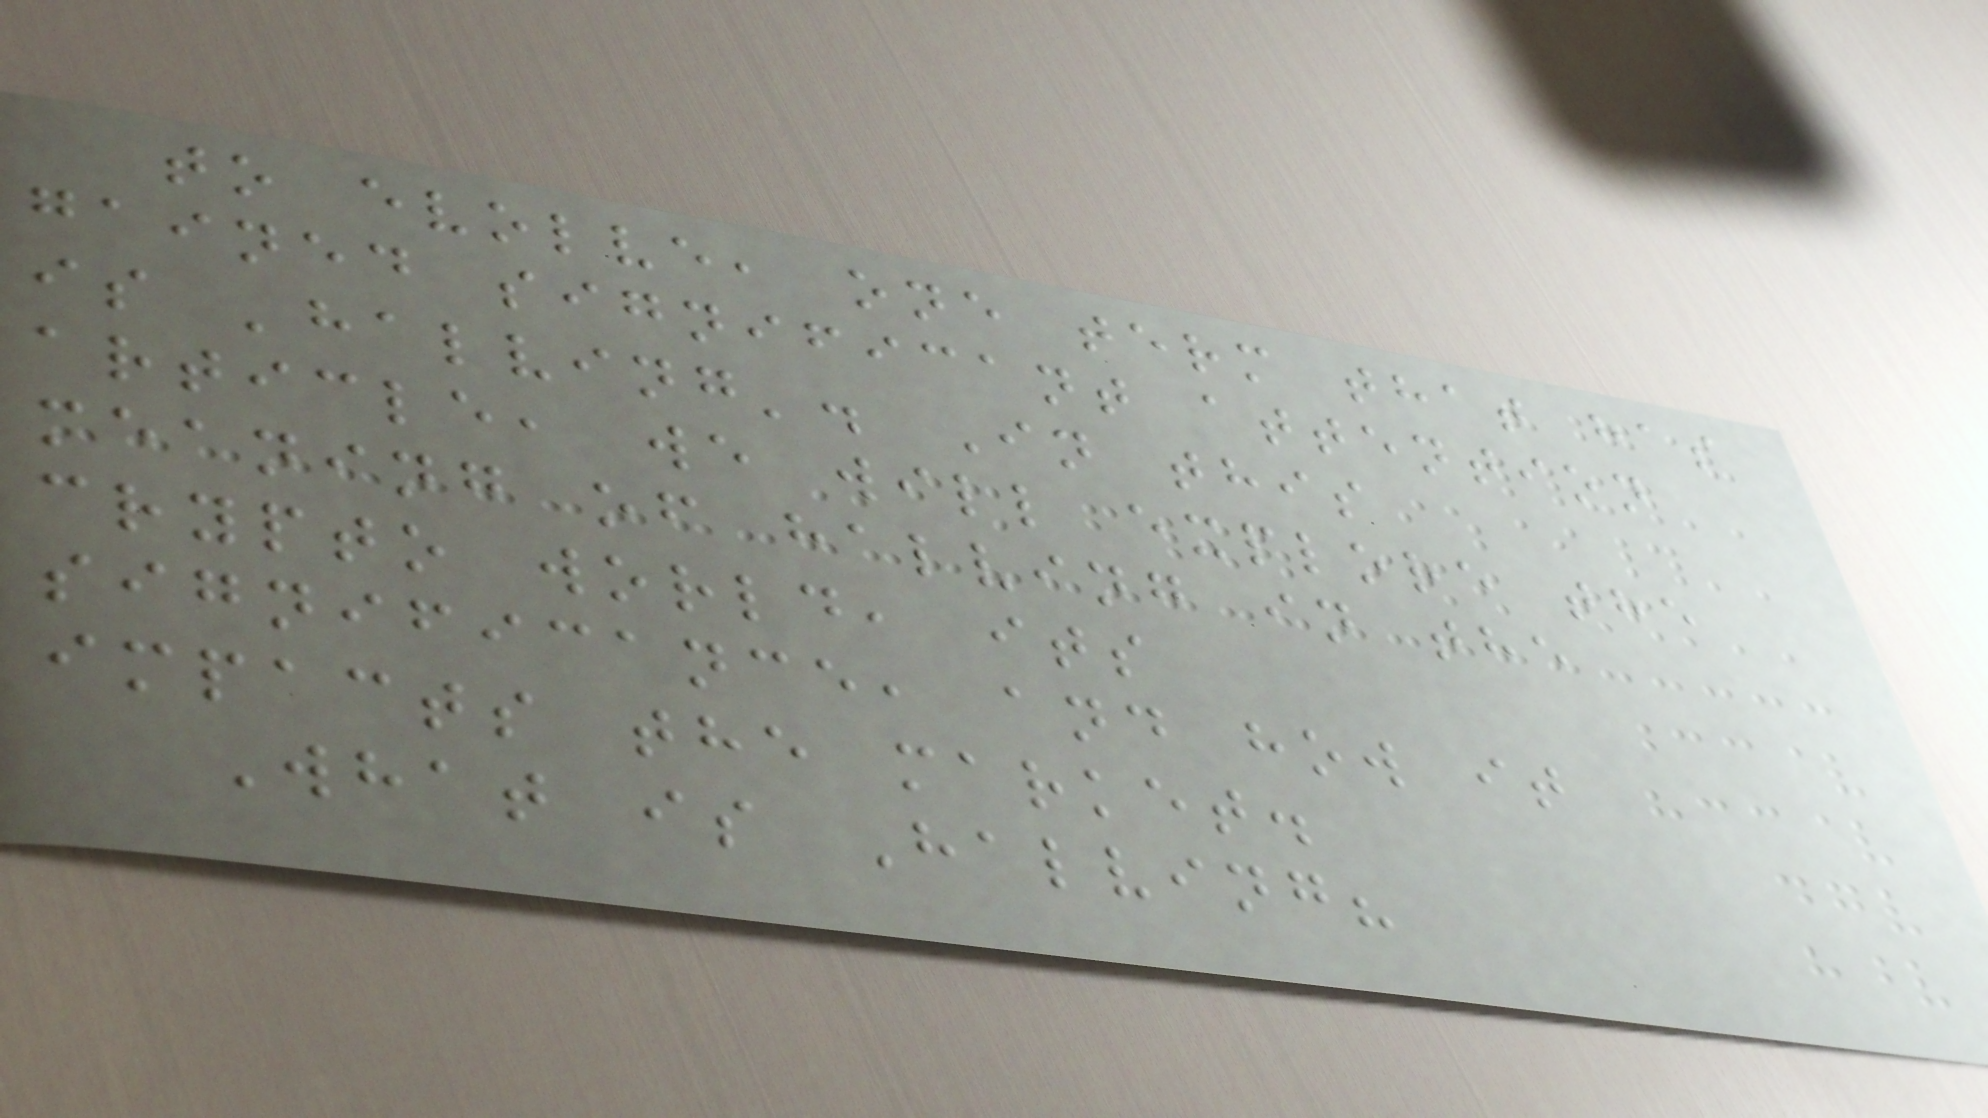to evolve, one term that has
gained significant attention
is 'halving'. In this
article, we will explore the
meaning of halving in the
crypto world, its
significance, and how it
impacts the market.
What is Halving?
